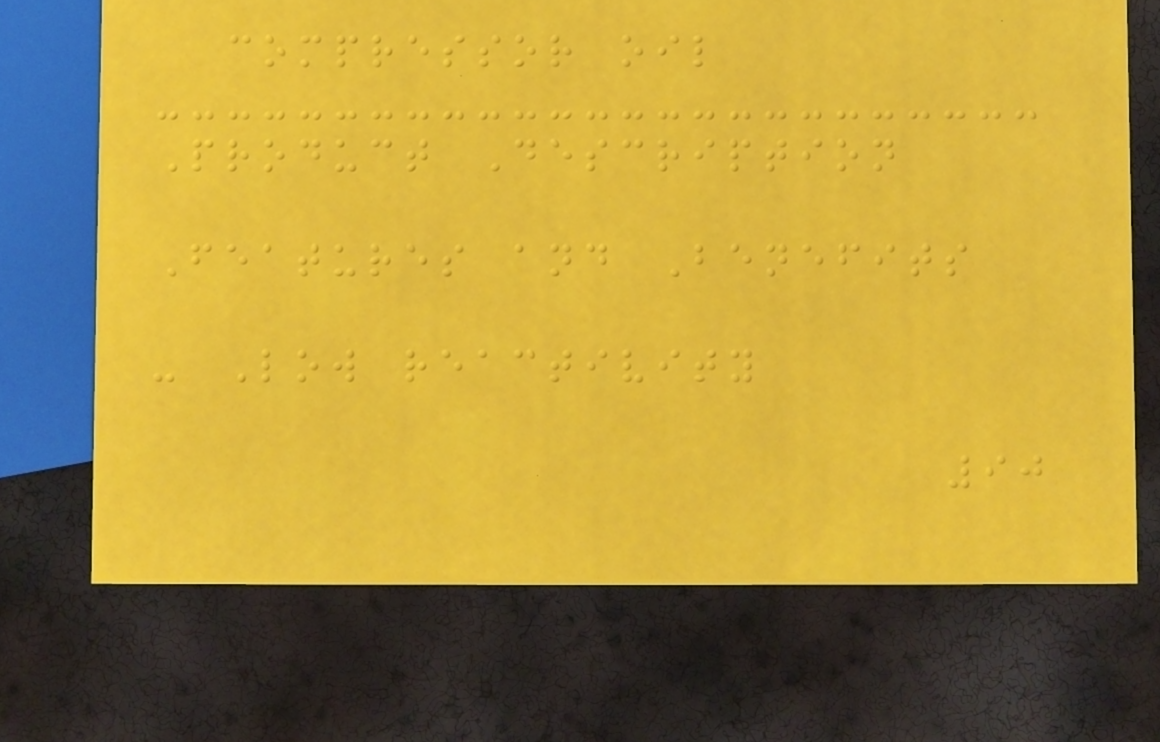compressor oil
Product Description
Features and Benefits
- Low reactivity
90
